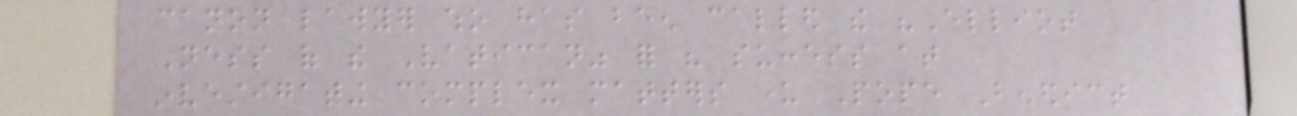canon lawyer who has been called the "Elliot
Ness of the Vatican" for his success at
investigating complex matters under Pope Benedict
